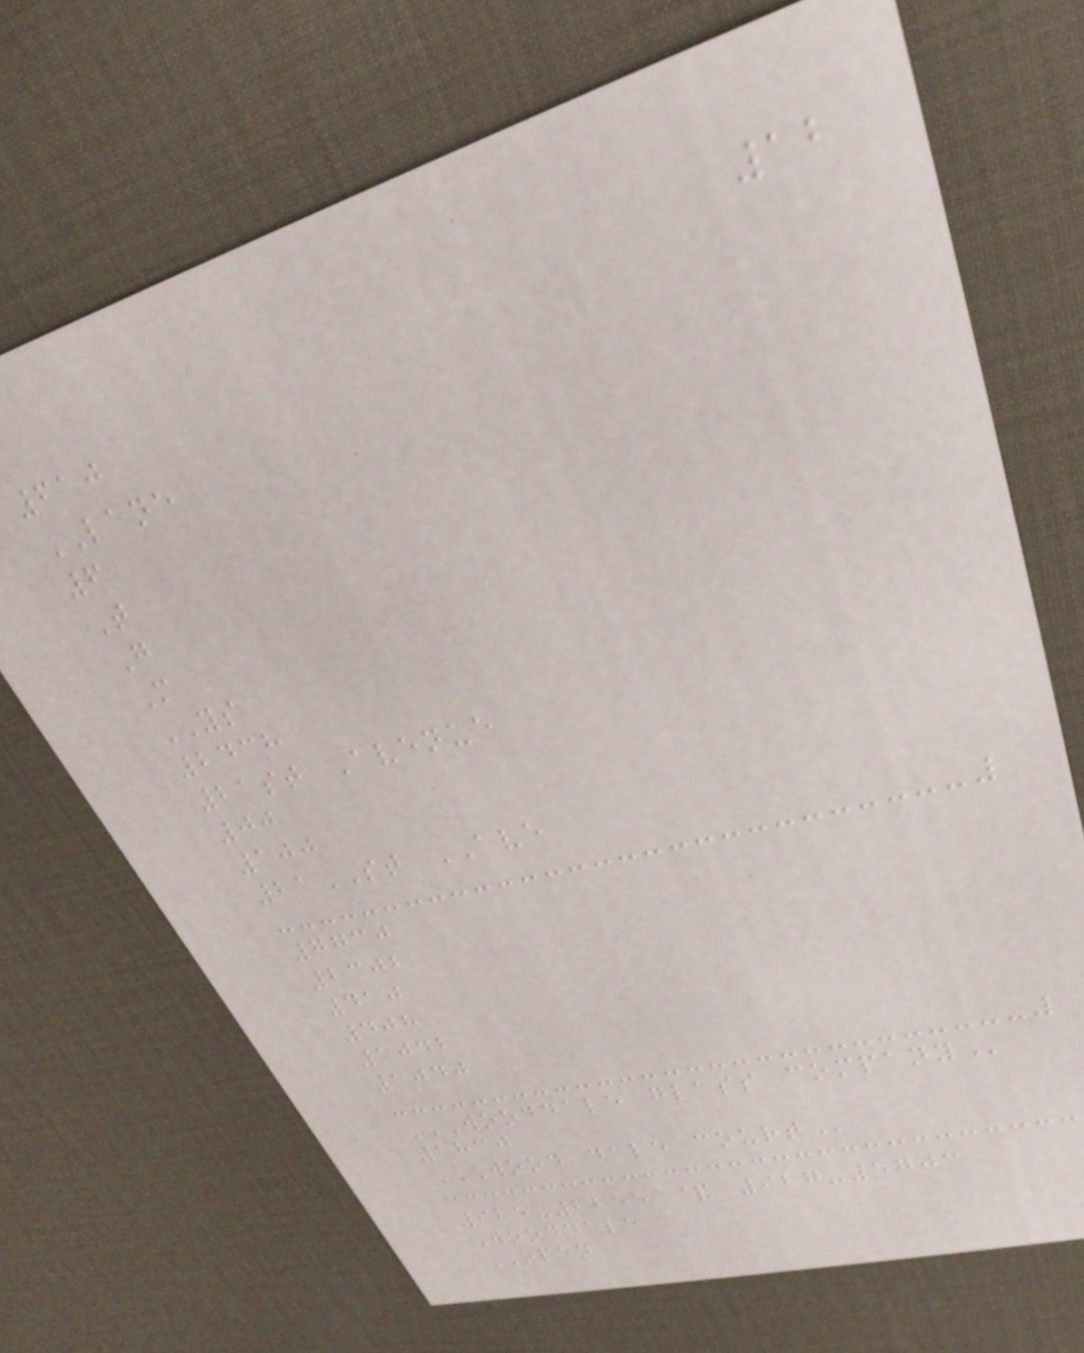12
610
LANE
6
T
G
M
YS
2438
21st Avenue
00
100
21ST AVE
7730
2302
410
408
1042
1040
WOODDALE GLASS COMPANY
1830
WOOD DALE COURT
925-2255 & 927-5703
Wooddale
OPEN
